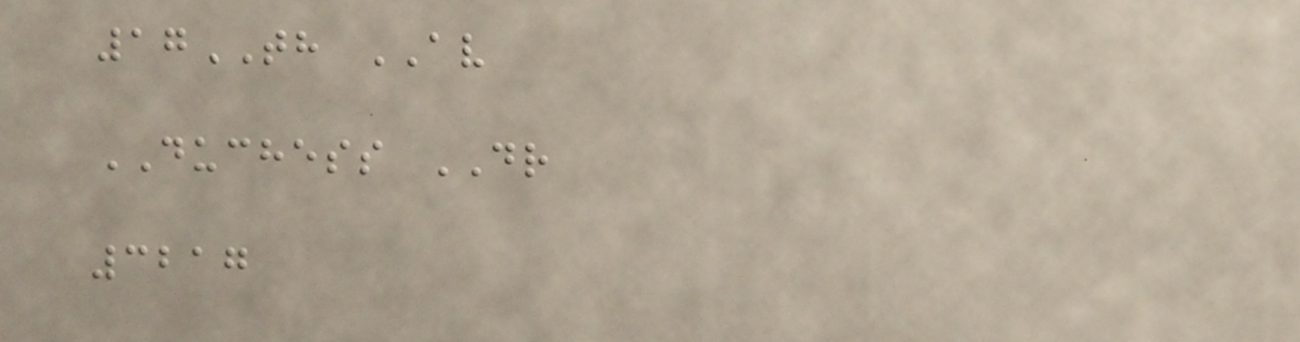17TH AV
DUCHESS DR
3217
